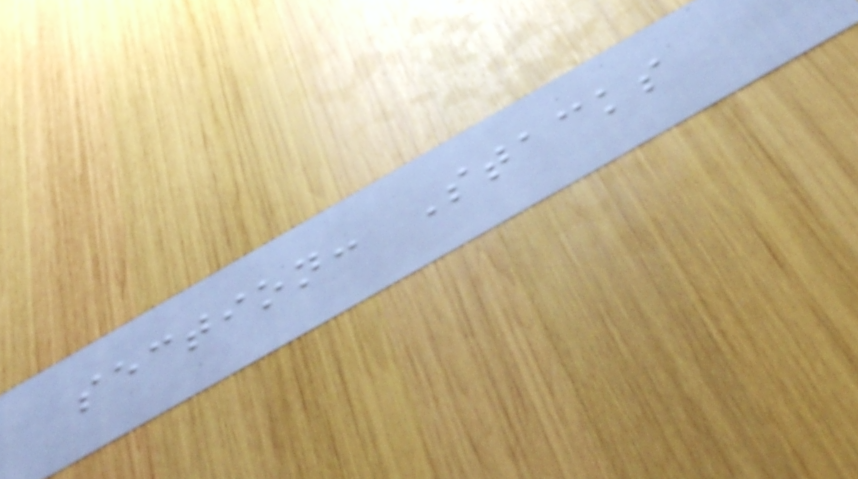section: Stacks
